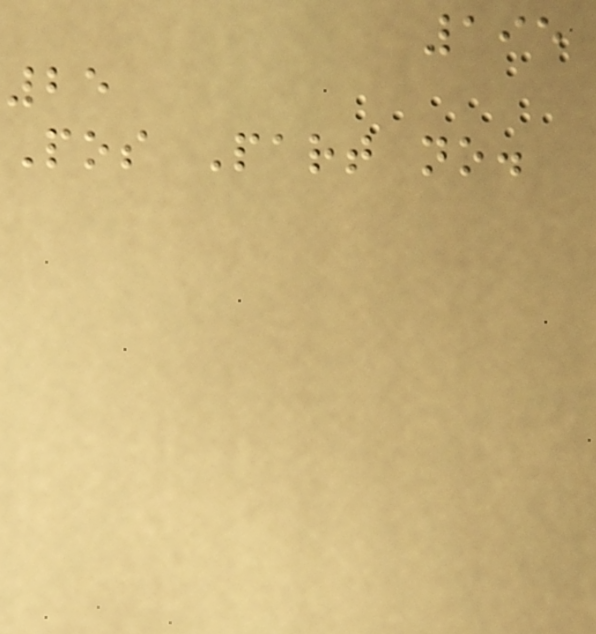195
25
Pos Part no.
